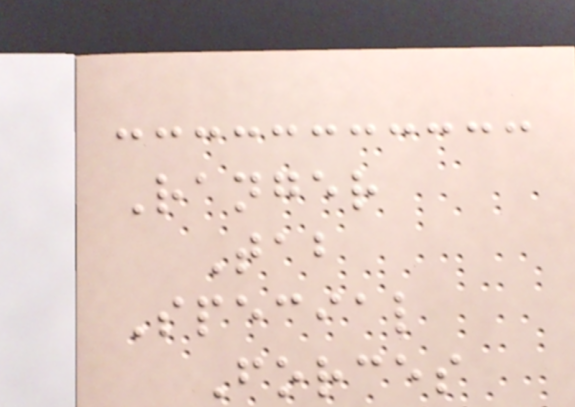Ranger
Tab
Special
Forces
